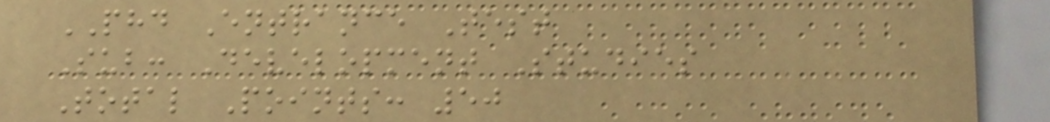PHD Entrance Test
Sub: Development Studies
Total Points: 50
